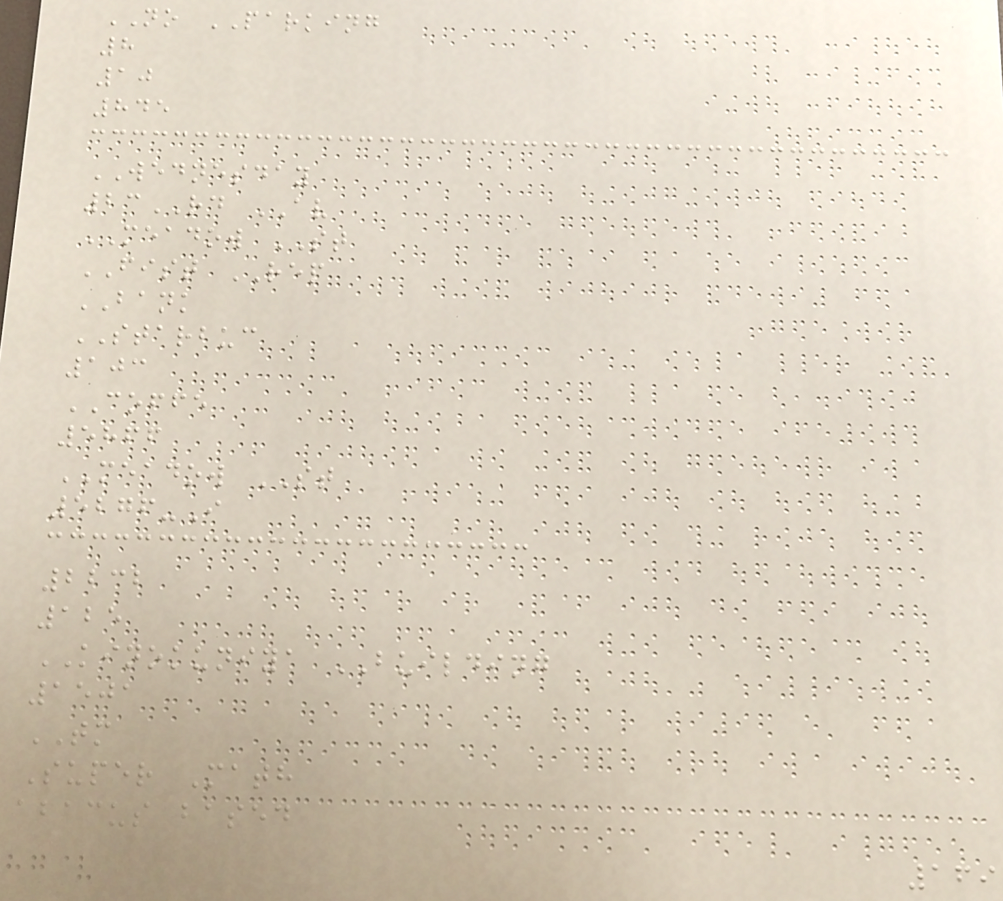NO PARKING
8
10
845
WEDNESDAY
23RD AV
MEADOW ST
FIST REP
BANK
STARBUC
103
COFFE
5866
MEADOW ST
5276-I
2232
125
KINOKUNIYA BUILDING
1501
TM
Super Math
abacus based
169
